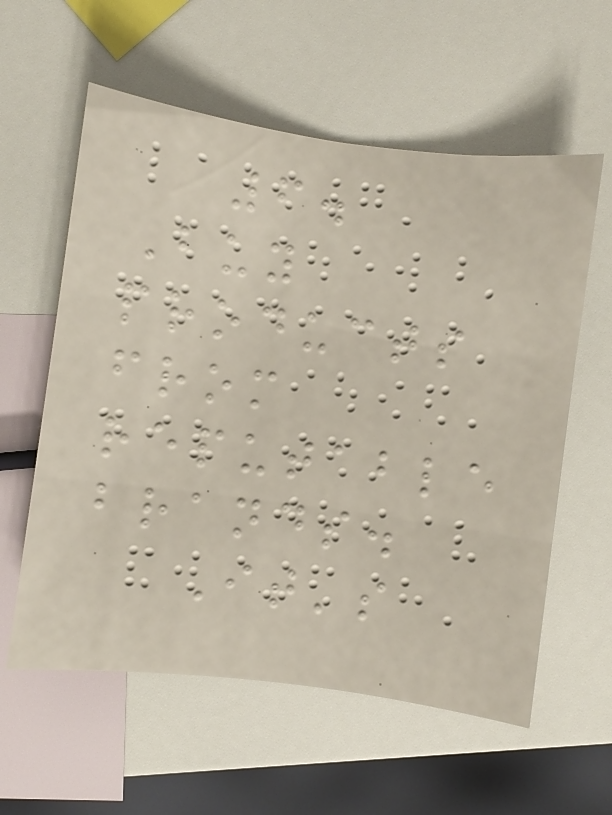6.
Buy
products
from
reputable
brands.
It's
